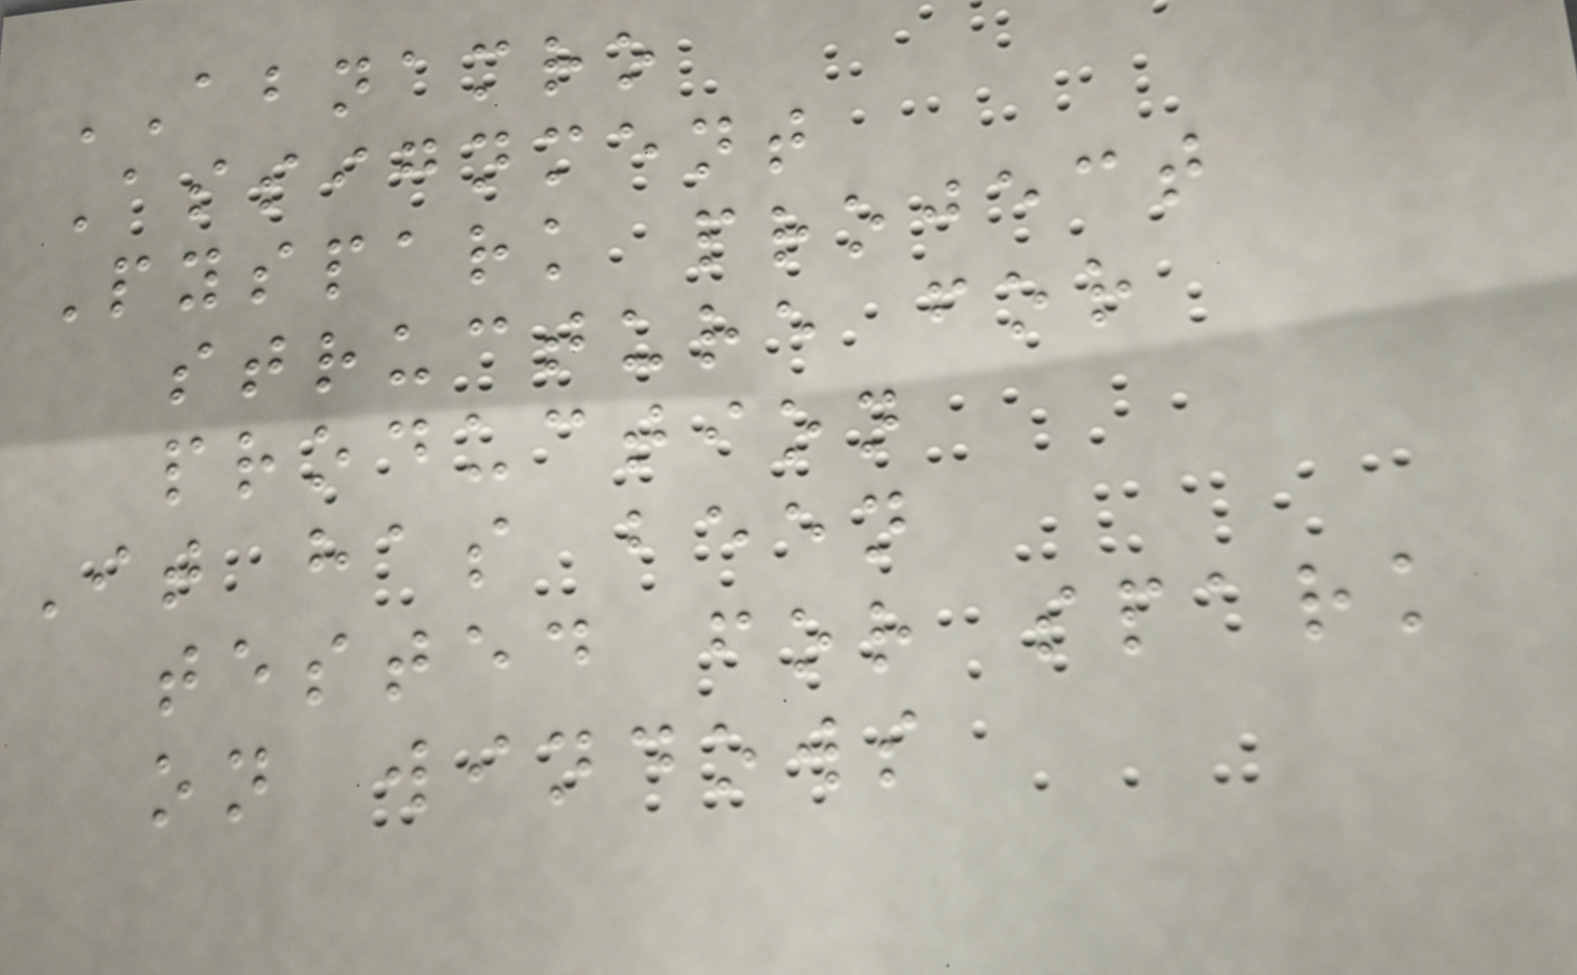ABNAMRO
Assignment
Pyspark project
structure for
production
It has been
tested for spark
on windows
